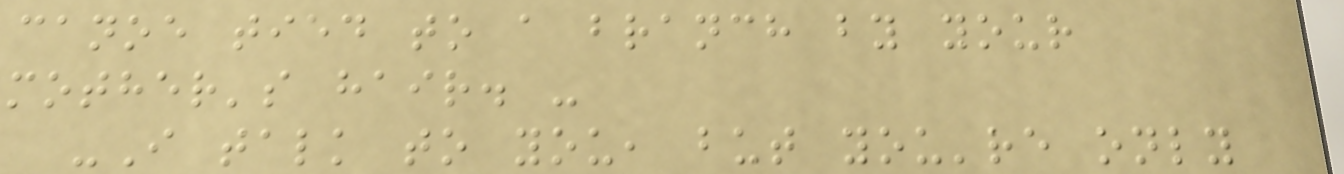canoe tied to a branch by your
mother's hair. -
-I talk to you, but you're only
